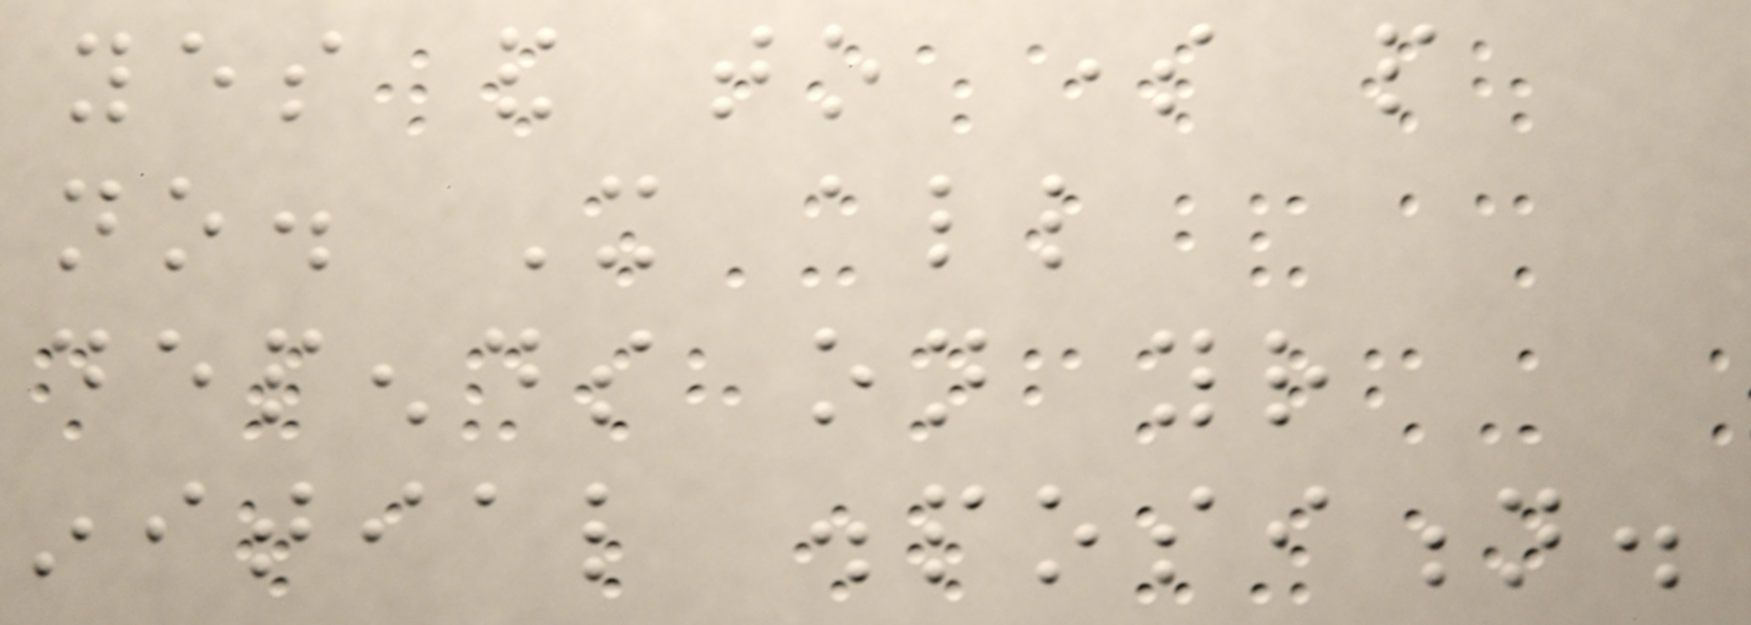yes and to some people
no. It all
depends on your
initial disposition.
